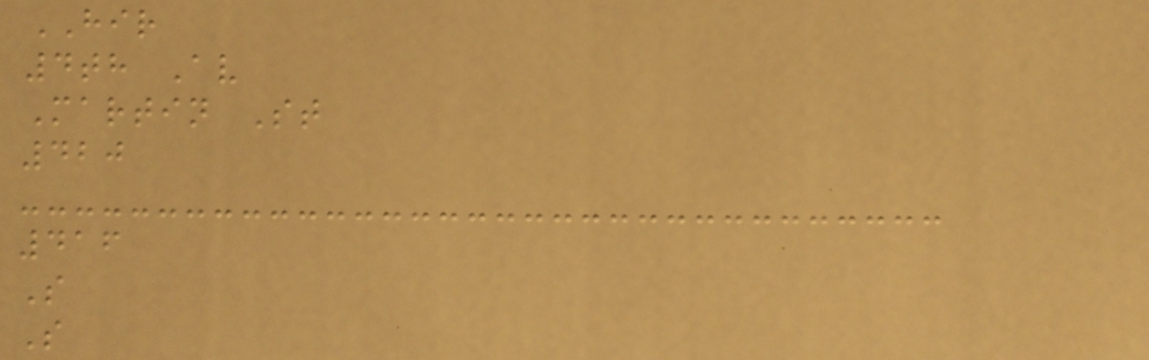HIR
4th Av
Martin St
420
416
S
S
